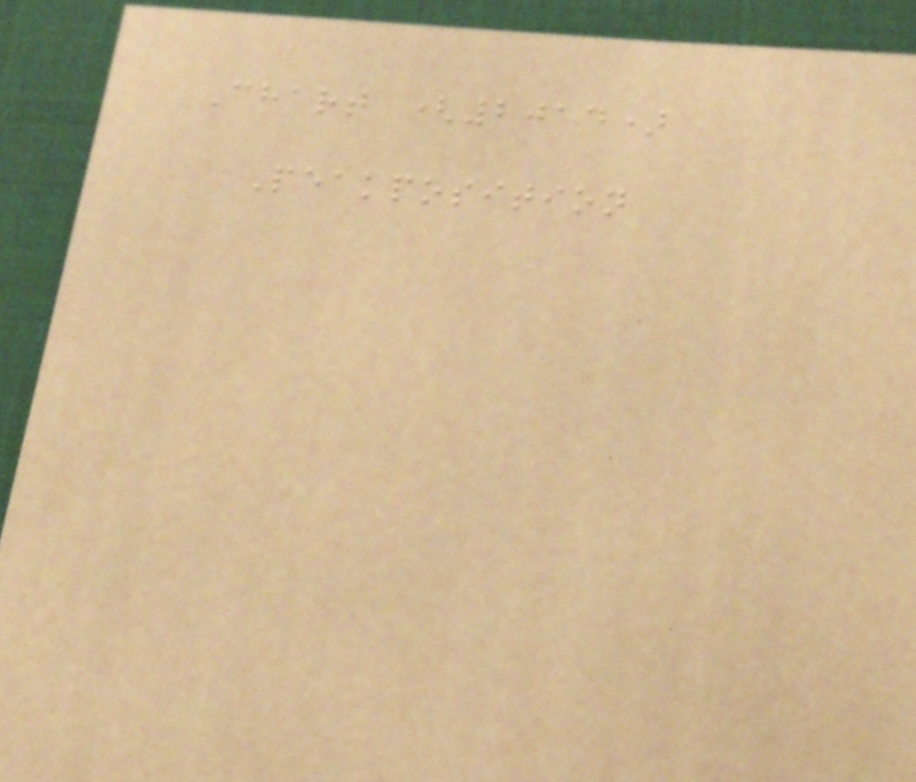Chart (2014)
Peakposition
